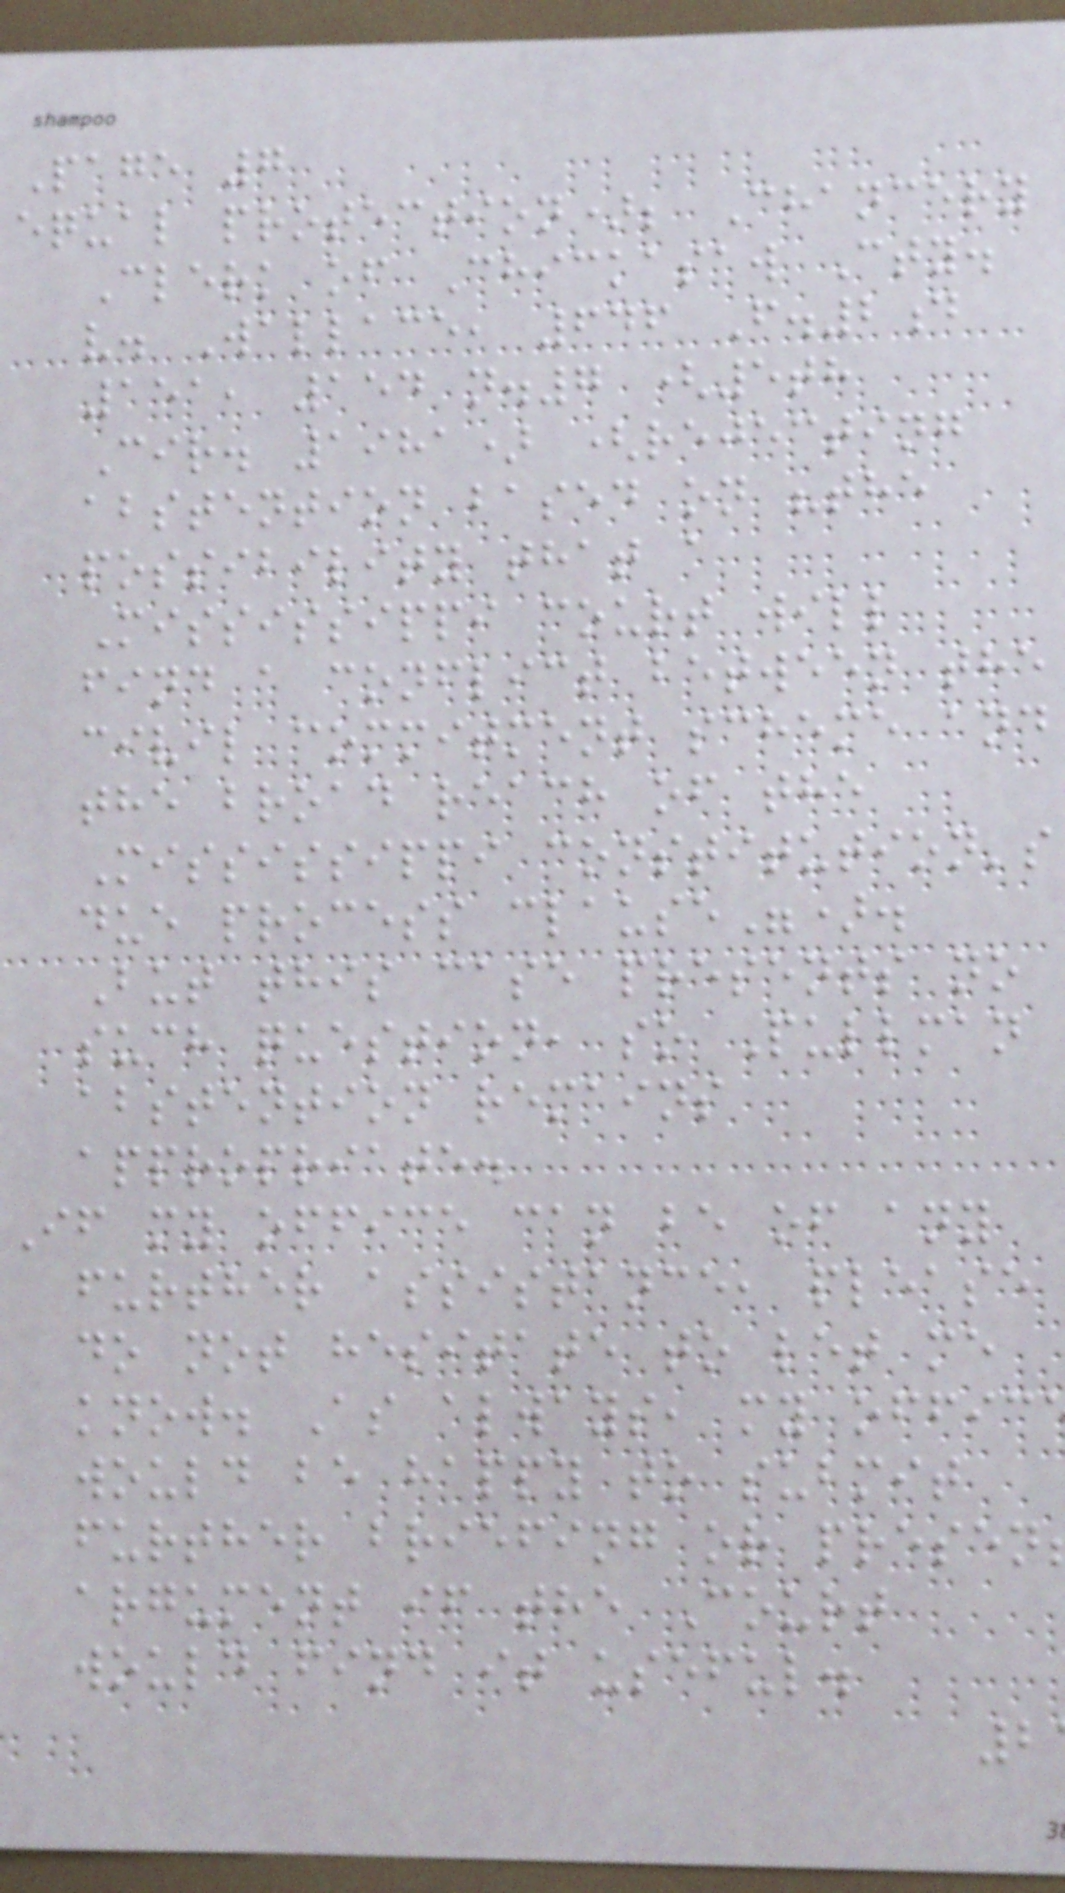Page 7
equal protection); Chancery
Clerk of Chickasaw Cty.
v. Wallace, 646 F.2d
151, 154 n.7 (5th
Cir. 1981) (rejecting
abstention based on "the
possibility that a
Mississippi court will
find a conflict between the
civil commitment scheme and
the broad reach of the
Mississippi constitution's
due process clause").
But this case presents no
such question, so Pullman
abstention remains
appropriate.
If my office can be of any
further assistance, please
do not hesitate to let me
know. As always, my offic
would be happy to submit
further briefing or presen
argument if the Court
would find it useful.
